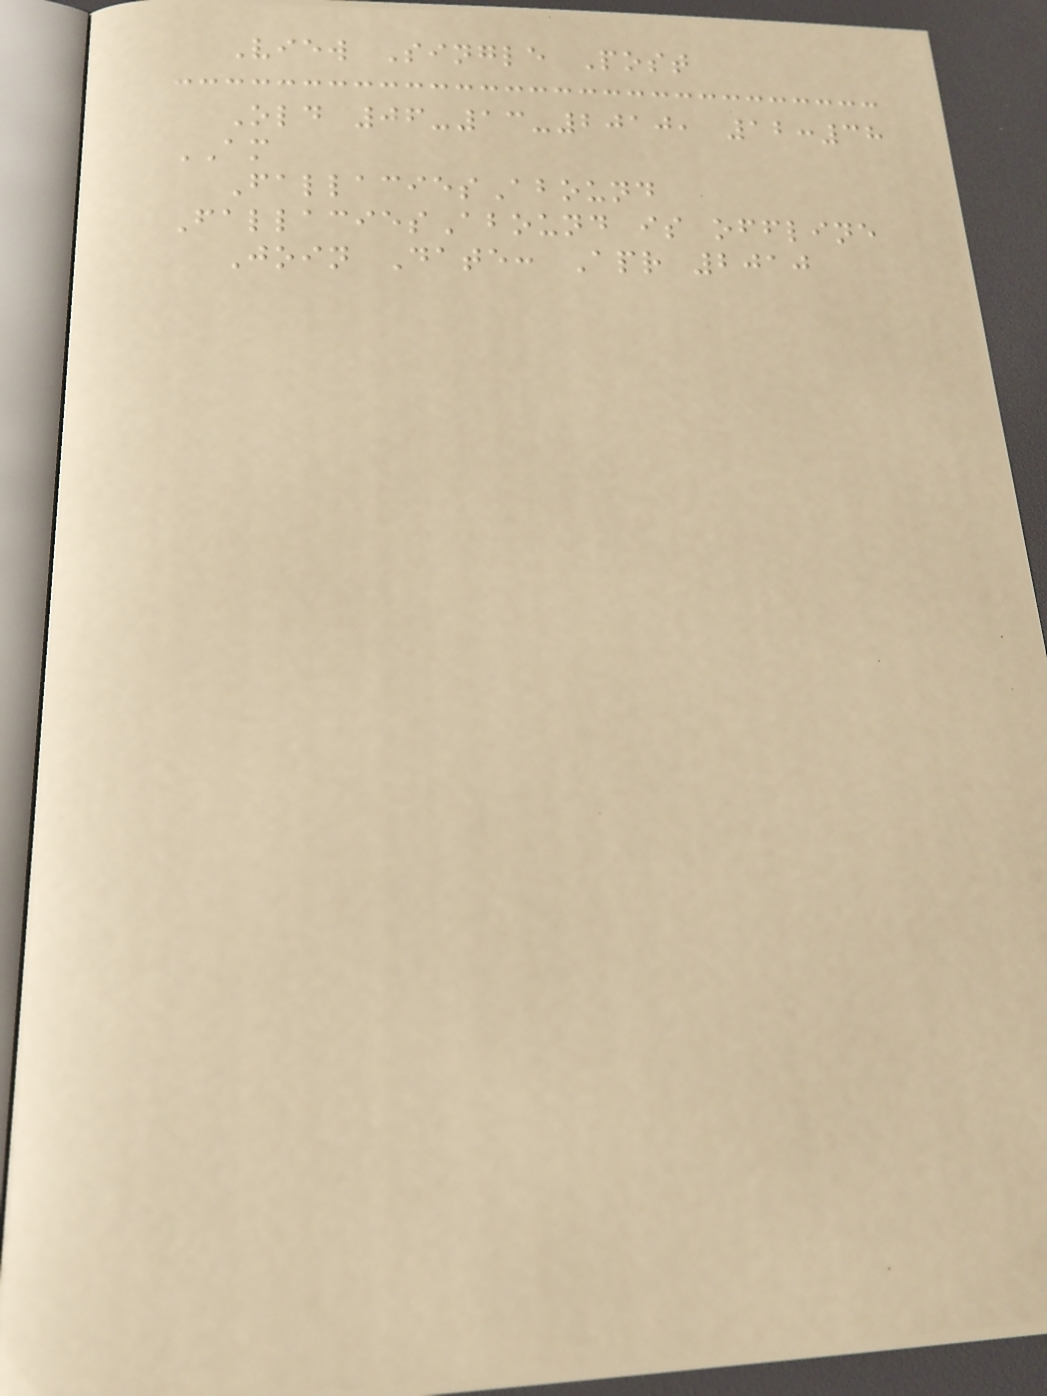View Single Post
Old 06-13-2010, 12:38
AM
FallaciesAbound
FallaciesAbound is offline
Join Date: Apr 2010
